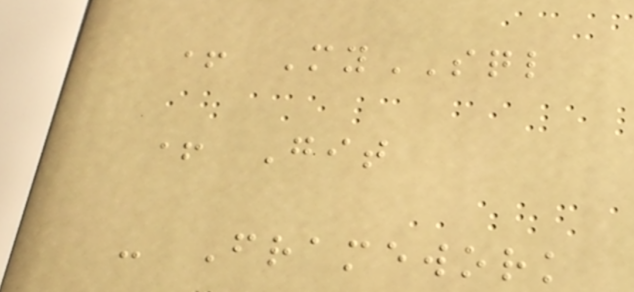+ MySQL
+ Git
- Framework
